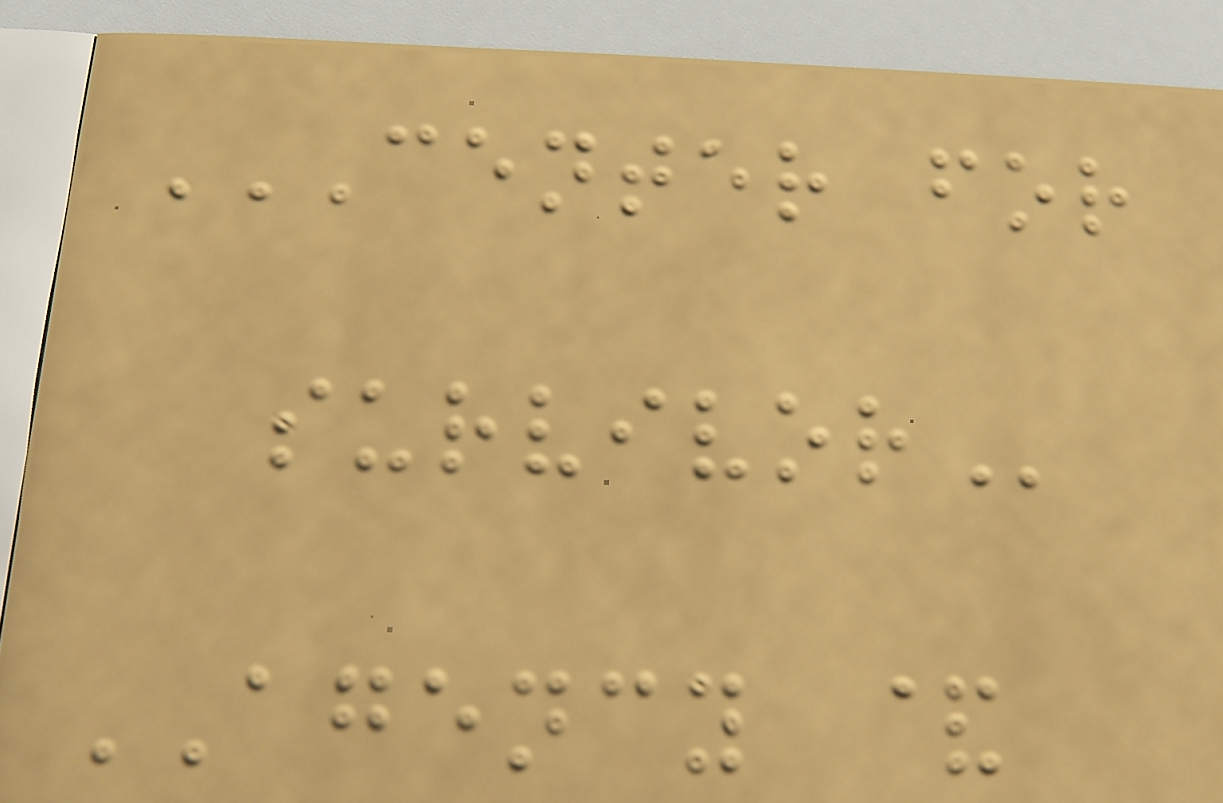CENTER FOR
SURVIVOR
AGENCY &
